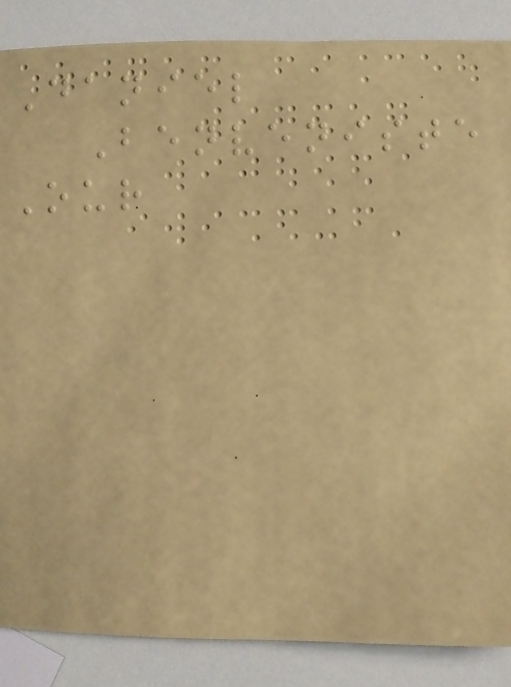Daniel
Benveniste
Our
